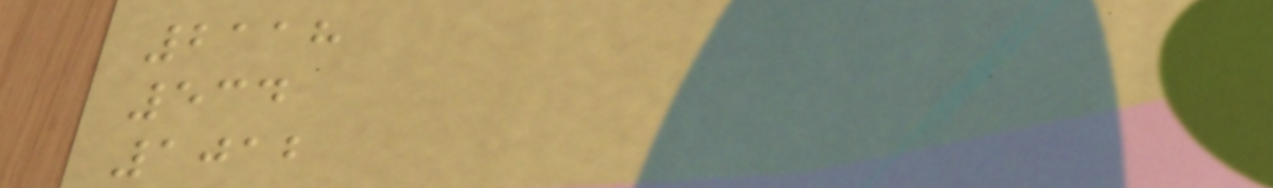2118
534
1012
